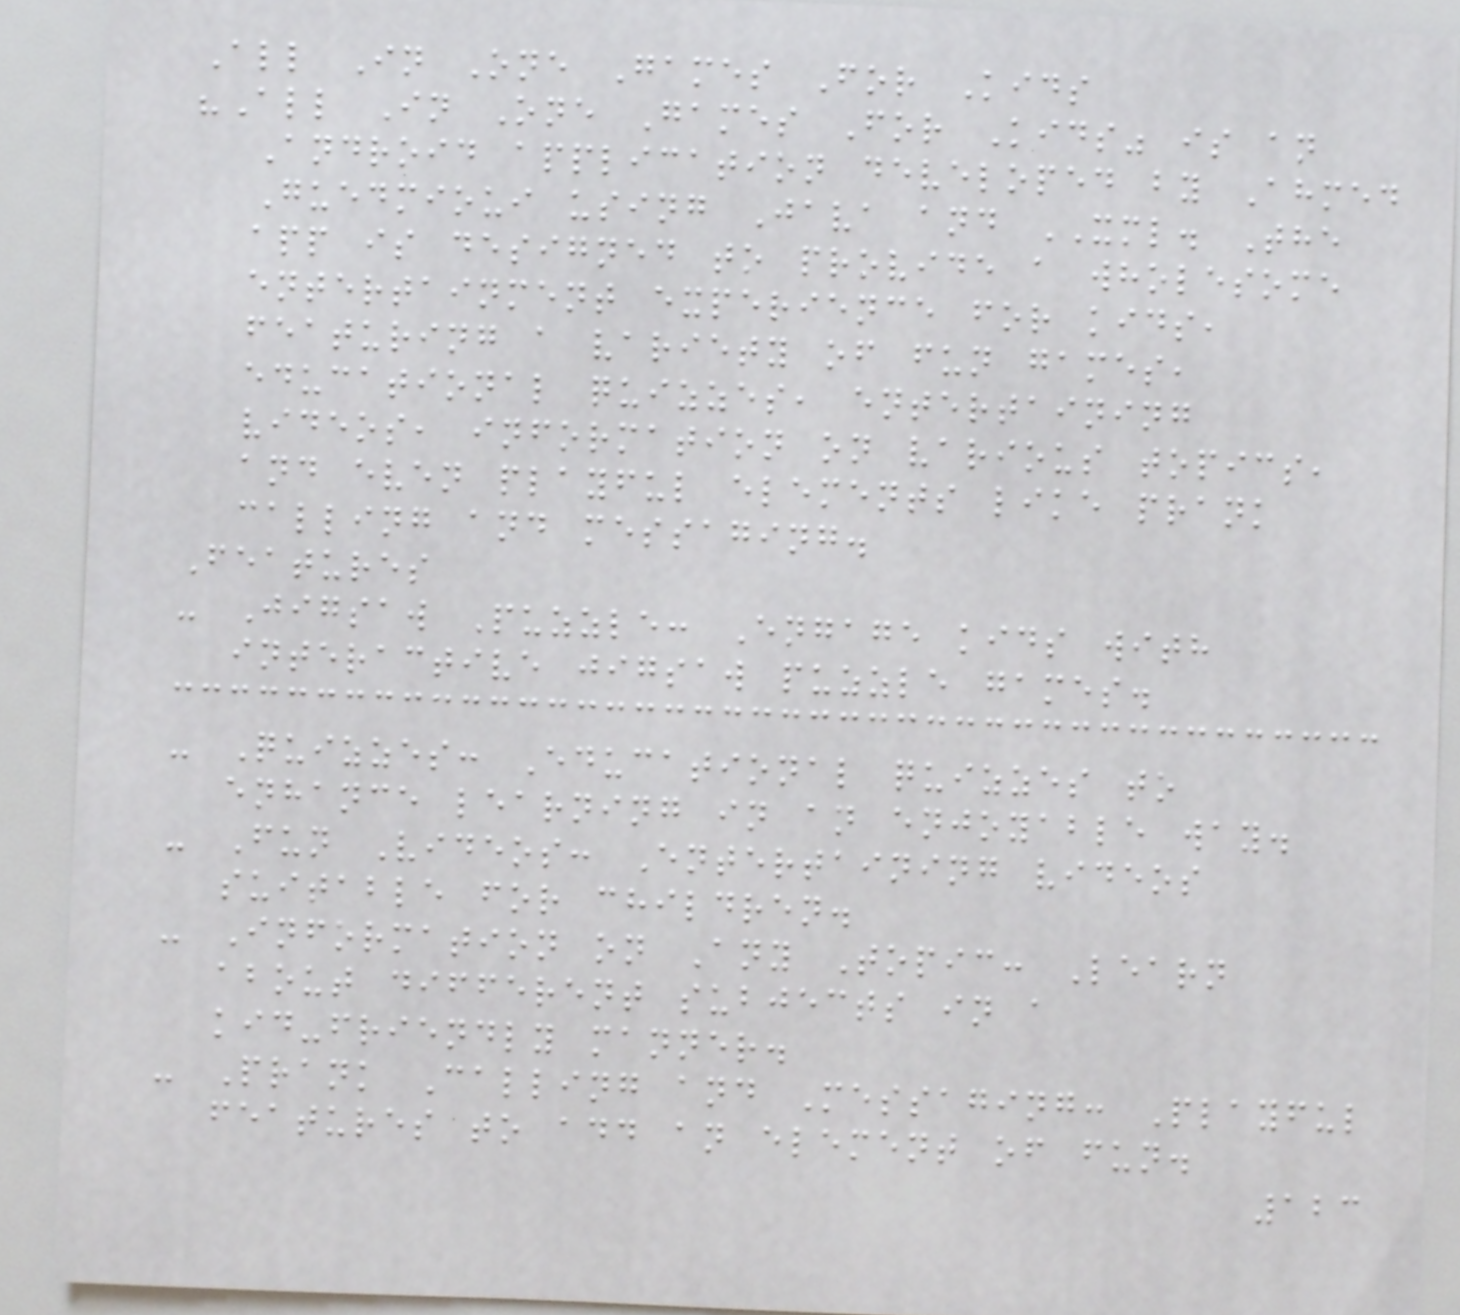All In One Games For Kids
"All In One Games For Kids" is an
Android application developed by Ahmed
Guedmioui using Java and XML. The
app is designed to provide a wholesome
entertainment experience for kids,
featuring a variety of fun games,
educational quizzes, entertaining
videos, information on various topics,
and even playful elements like prank
calling and messaging.
Features
- Jigsaw Puzzle: Engage kids with
interactive jigsaw puzzle games.
- Quizzes: Educational quizzes to
enhance learning in an enjoyable way.
- Fun Videos: Entertaining videos
suitable for children.
- Information on Any Topic: Learn
about different subjects in a
kid-friendly manner.
- Prank Calling and Messaging: Playful
features to add an element of fun.
123
